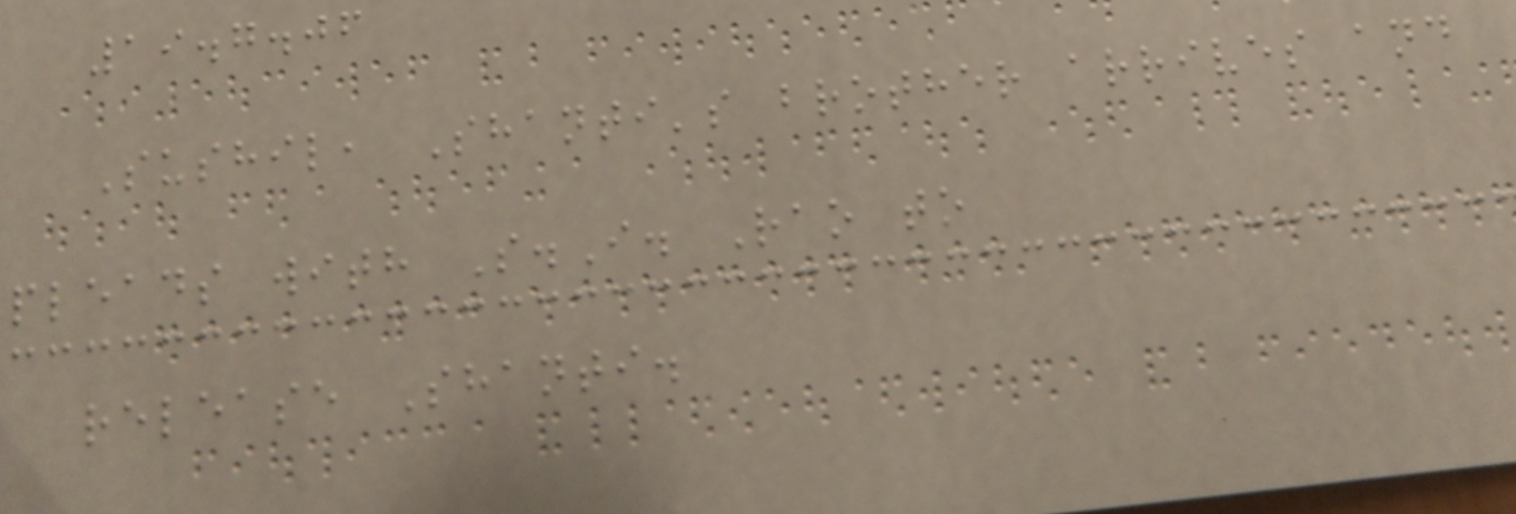19.7.06
Sushil, Shanti's brother arrives and
pleads with S.I. Rao to
release Shanti.
